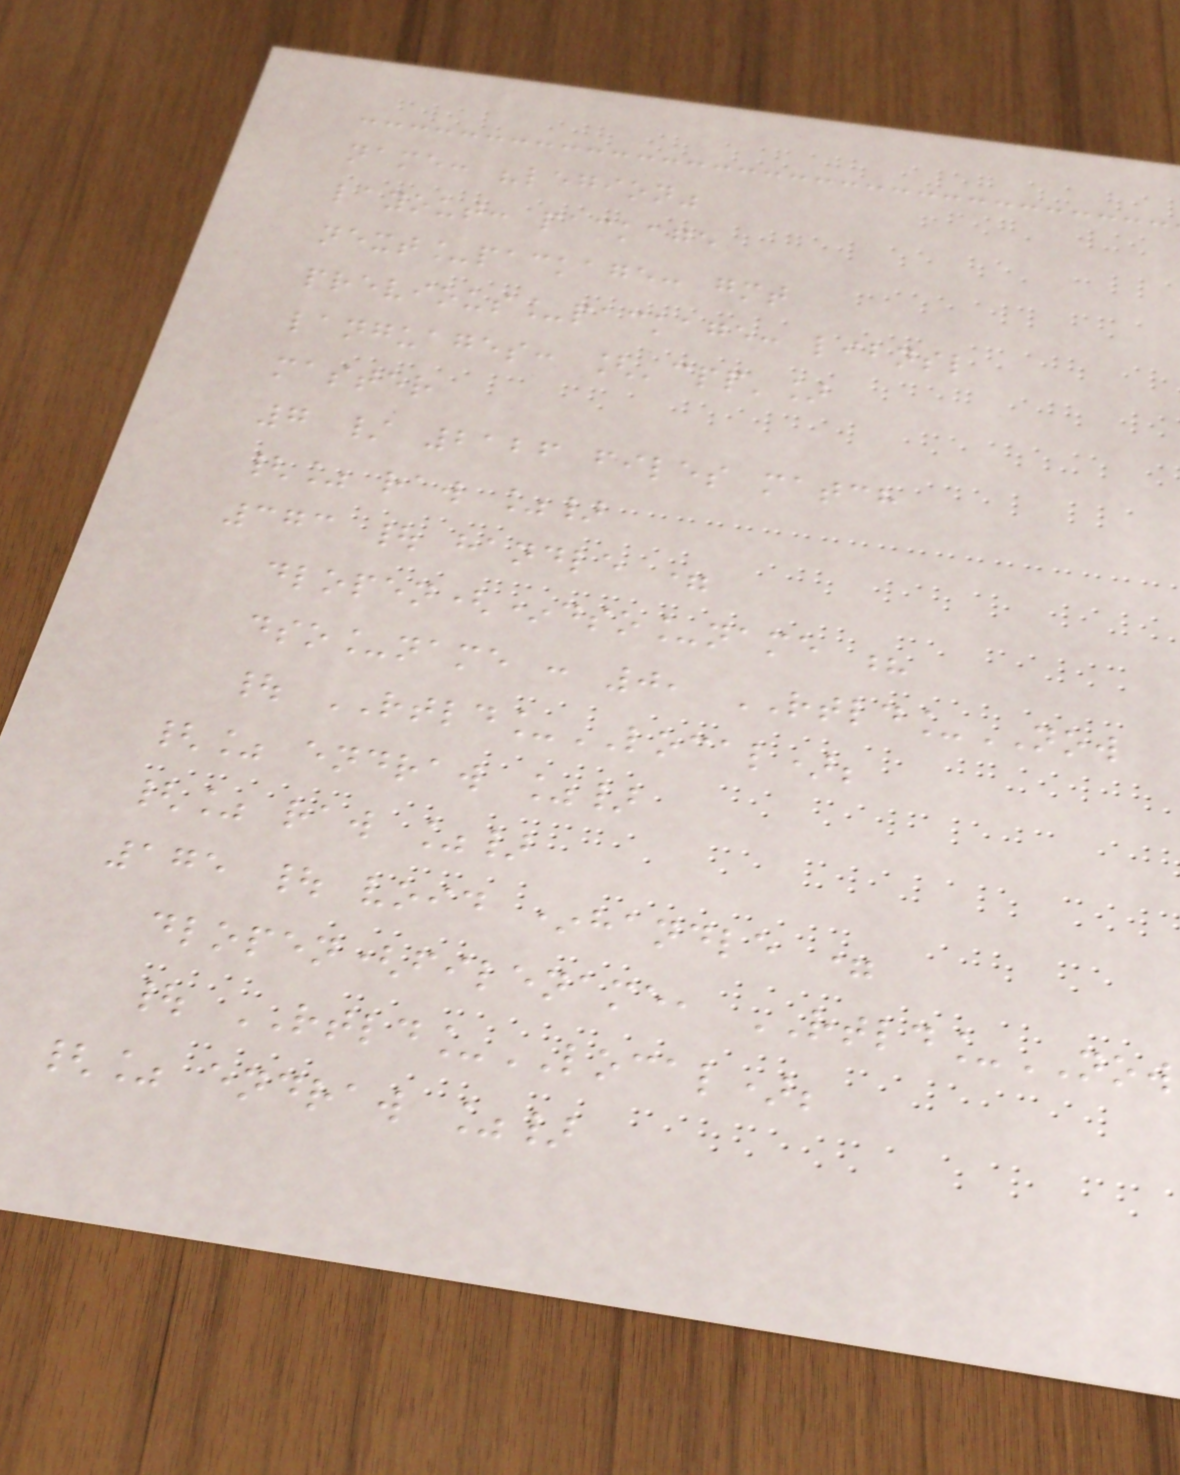name: "legion"
layout: package
next_package: gmt
previous_package: libnsl
languages: ['cpp']
master
7 / 2126 files match
{% raw %}
373 | handle =
dlopen(*dso_name ?
dso_name : 0, RTLD_NOW
| RTLD_LOCAL);
{% endraw %}
{% raw %}
175 | void *handle =
dlopen(filename, RTLD_NOW
| RTLD_LOCAL);
{% endraw %}
